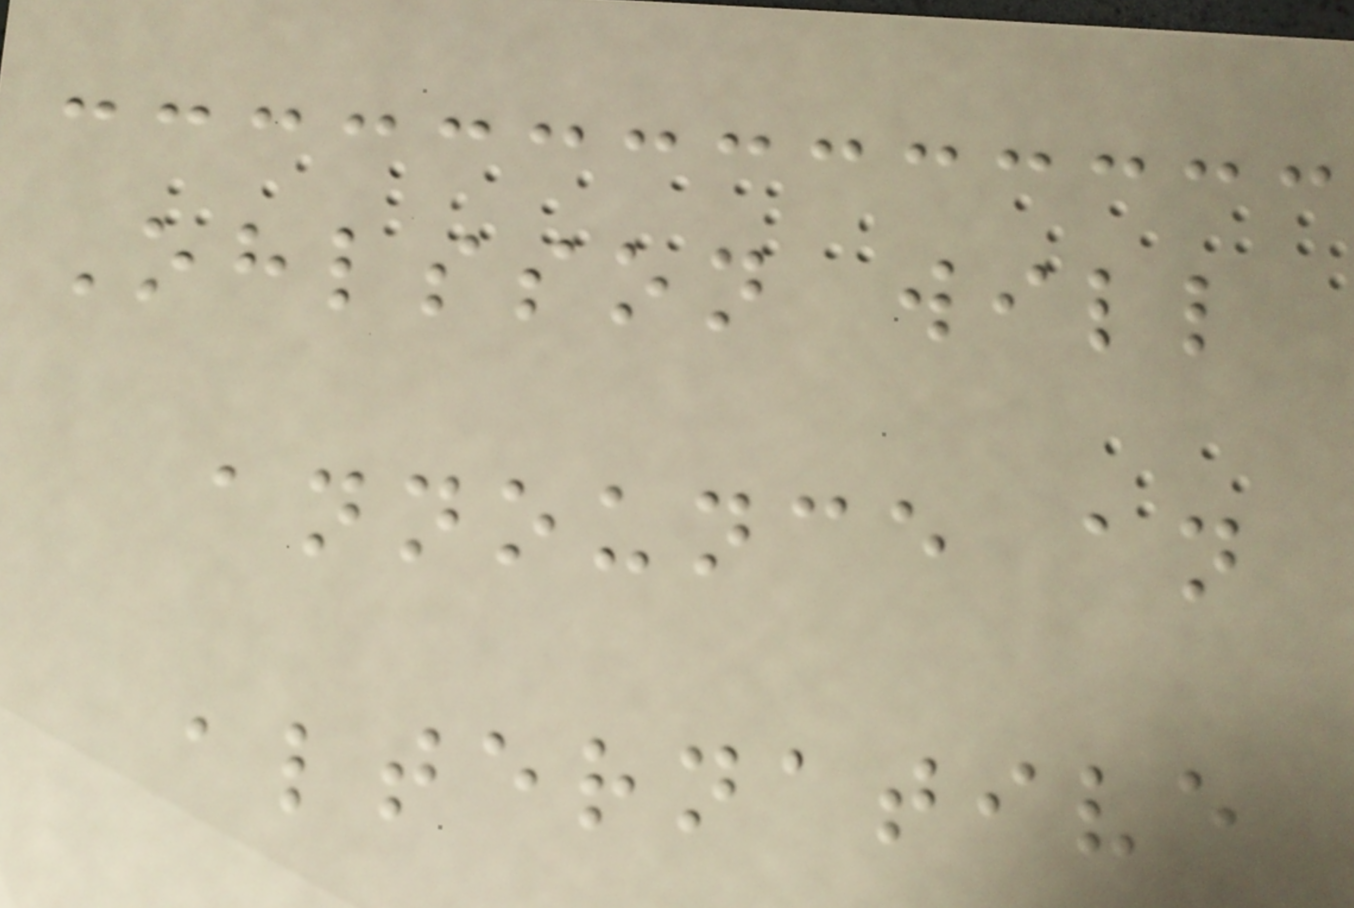Ohlsson will
announce an
alternative
